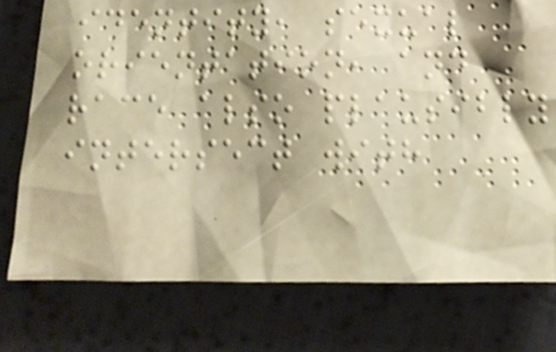identity, sexual
orientation, and
race also plausibly
intersect with
